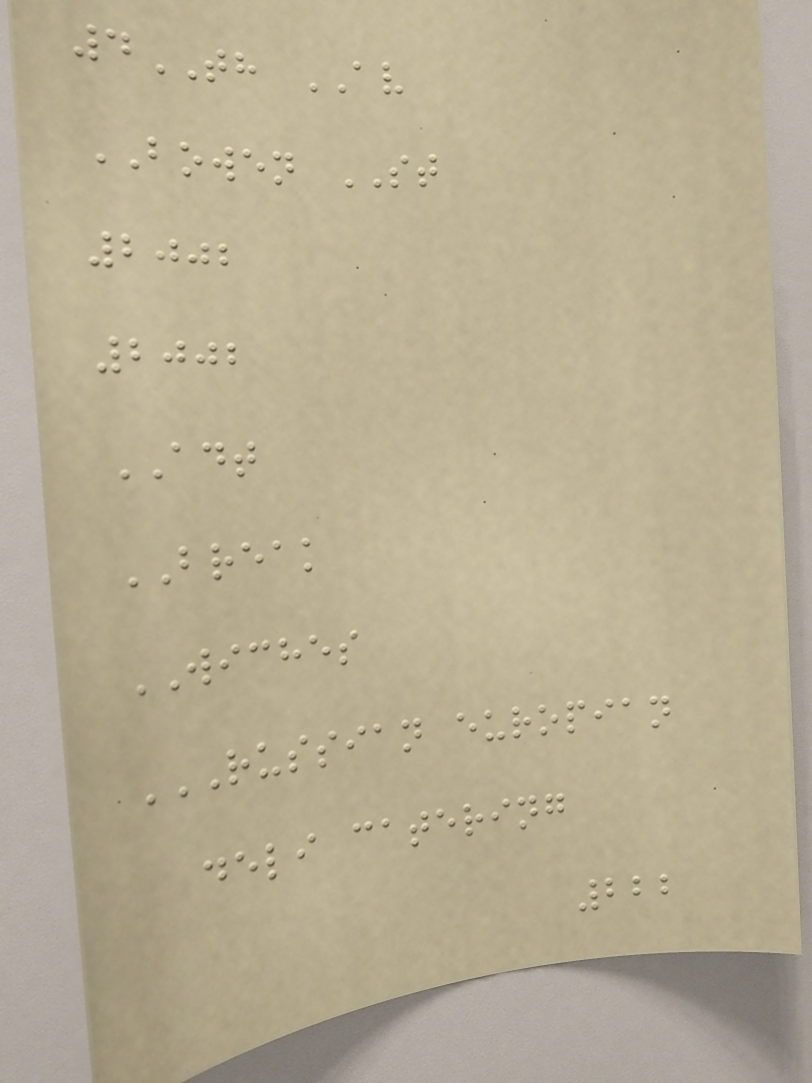4TH AV
BOWEN ST
2002
2002
ADT
BREAK
WICHES
RUSSIAN EUROPIAN
DELI CATERING
222
